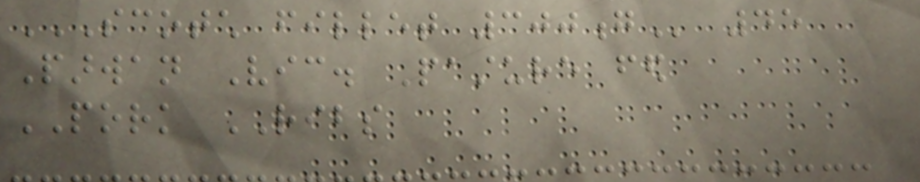SCOTCH FILLET 300G 45
Parwan Vic. Pasture fed
PORK RIBS
